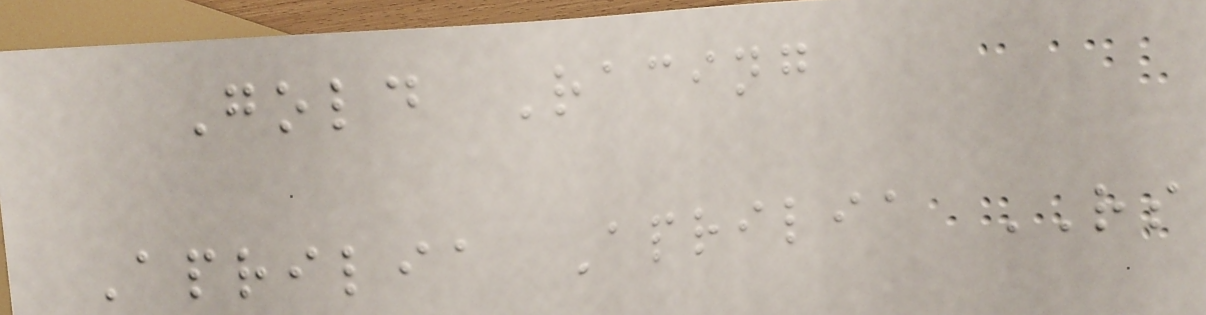Gold Racing
Aprilia Aprilia RS
